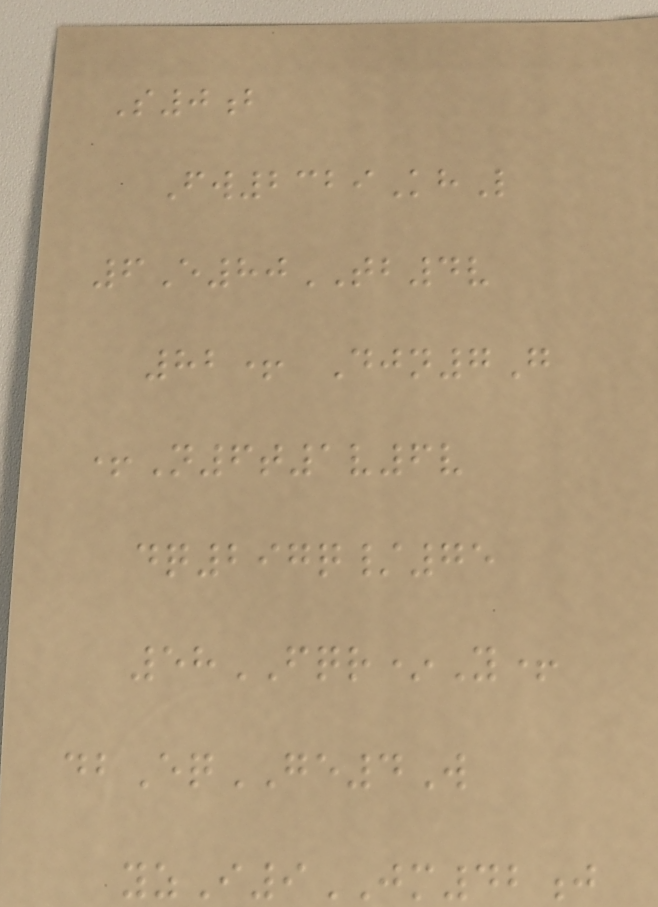S0b
Fw2329KhL
6E80TB4v
82+ Djn7G
+N6t1v6v
dq297q/75
58FQR*Y+
dbEqGE4W
yzI9JM42j
